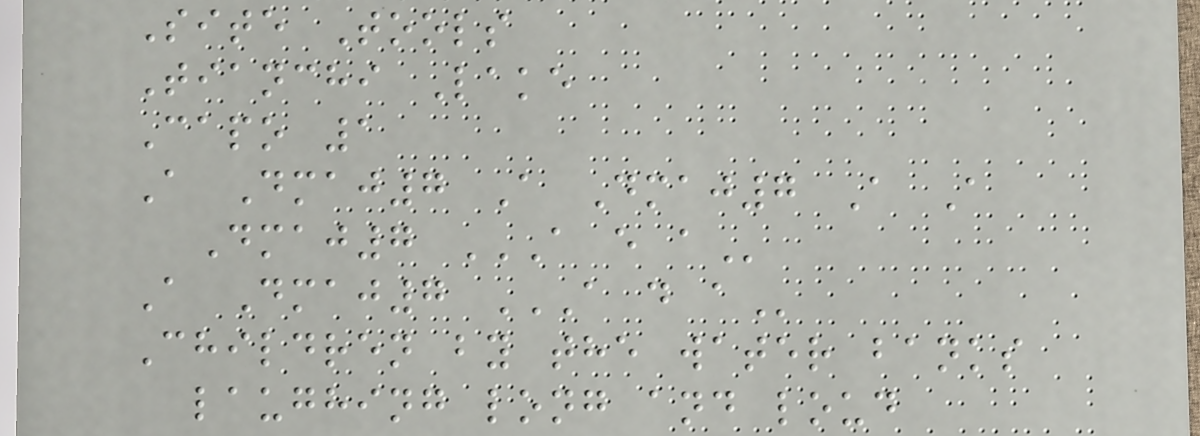Site Tools
Tianchi Lake
Capo 1
A Dmaj7 A Dmaj7 A A
Dmaj7 A E A
A Dmaj7 A D A
Children by the water banks
laughing long and loud
